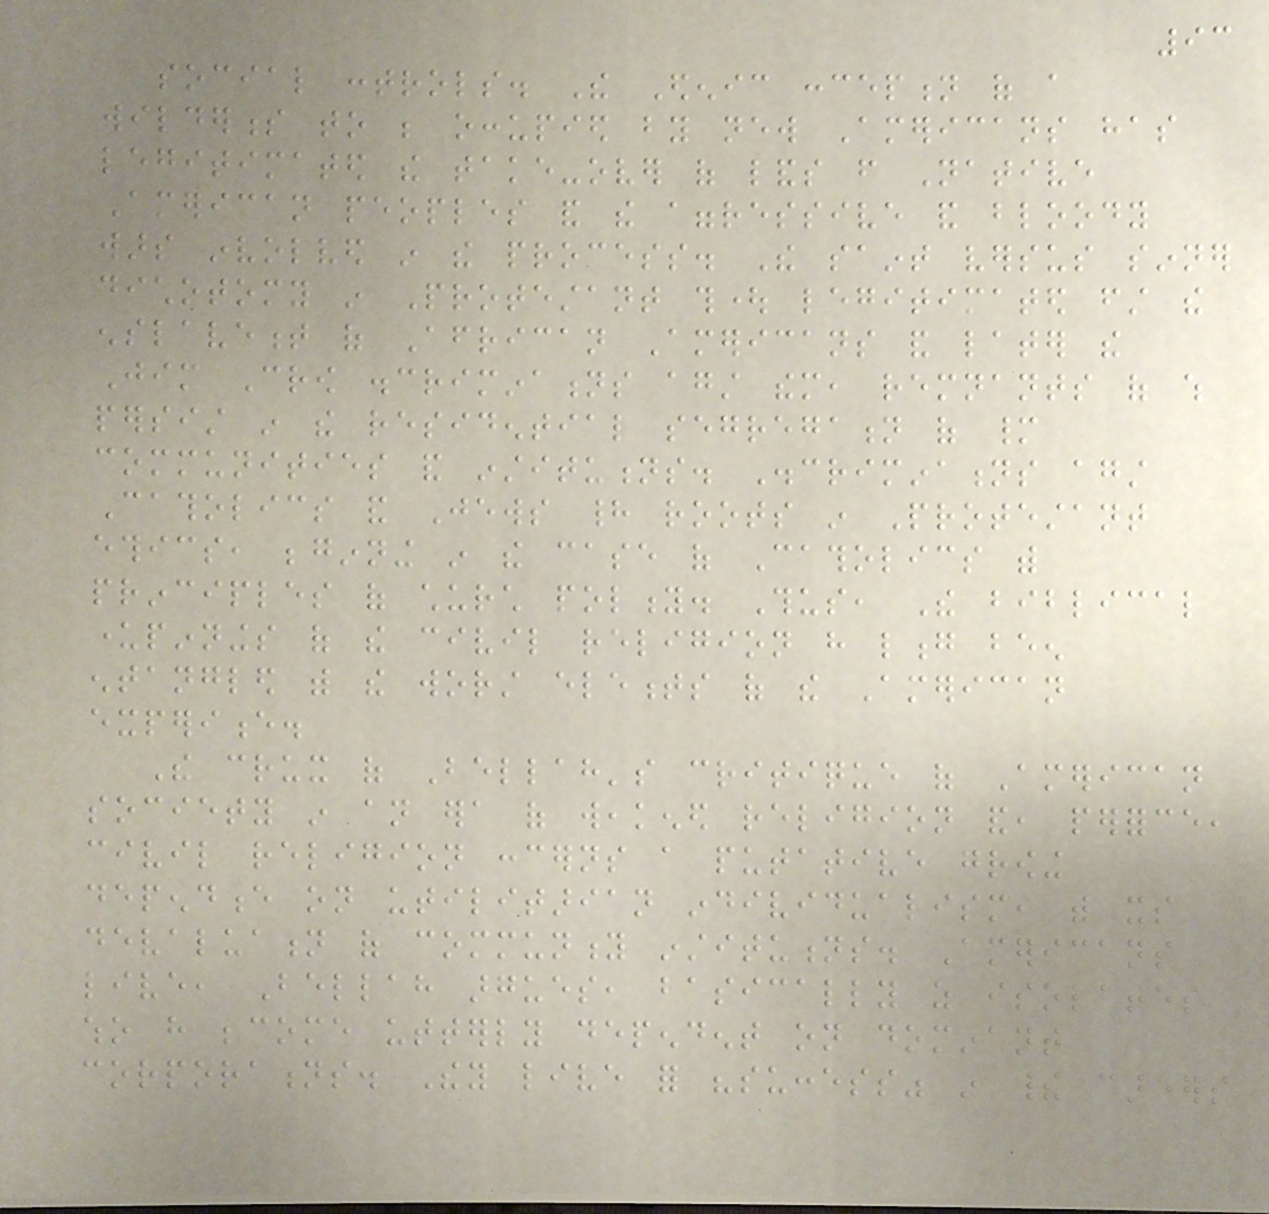93
social controls. The Edenic conception of a
wilderness to be occupied by new Americans has
legitimated the take-over of lands from Native
American peoples and the aggressive and bloody
wars involved in the process. The saint versus sinner
dichotomy in Protestant thought legitimated first the
enslavement of African Americans and later the
Jim Crow discriminations against them, remnants of which
persist in the residential segregation of many
communities and institutions. Discriminations against
Catholics and Jews had roots in Protestant
ethics, beginning in the case of Catholics with
principles of church polity. Thus, The biblical
underpinnings of the civil religion have long been
entangled with the worst elements of the American
experience.
The crux of Bellah's critique of American
society in an era of weakened religion and, perforce,
civil religion concerns a putative growing
dependence on utilitarian individualism, with its
devaluation of community institutions. Americans
live, Bellah argues, basically as isolates
who have become utterly dependent on dominant
corporations. They live for "success" in their careers
